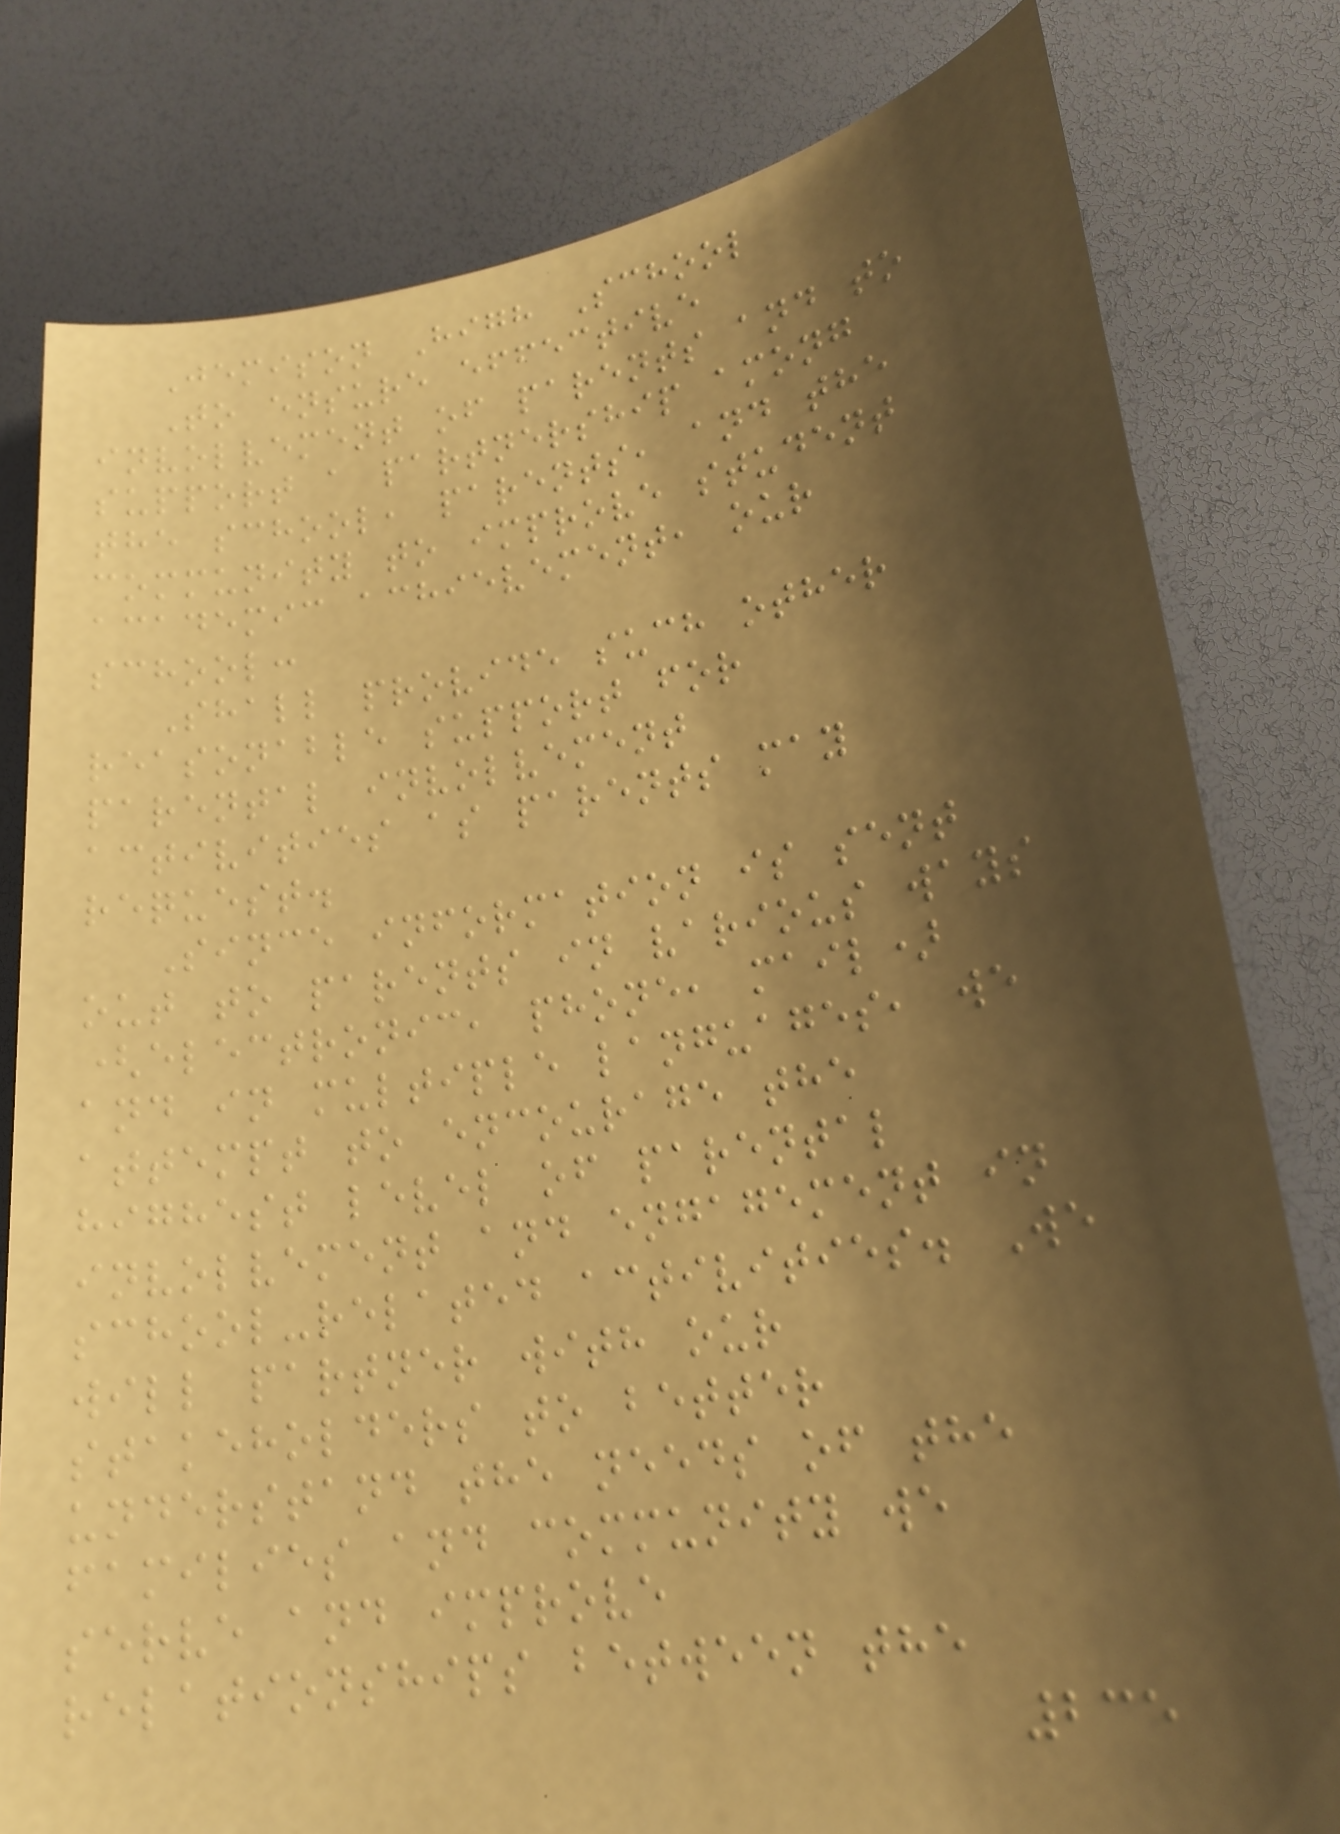Jemison High School
To ensure effective
involvement of parents and to
support a partnership among
the school, parents, and the
community to improve student
academic achievement, our
school:
Shall provide such other
reasonable support for
parental involvement
activities as parents may
request.
Since information is sent
out to parents in various ways
(electronic, phone, mail)
and in multiple languages, we
attempt to encourage the
highest level of parental
involvement and engagement in
school-related activities. We
will partner with our
stakeholders to better
understand the needs of the
families and community we
serve and improve
relationships between the
235
